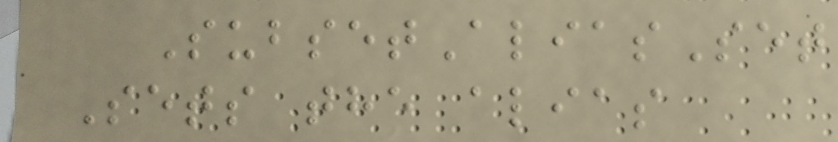SubsetAliasSet
Sets the alias
